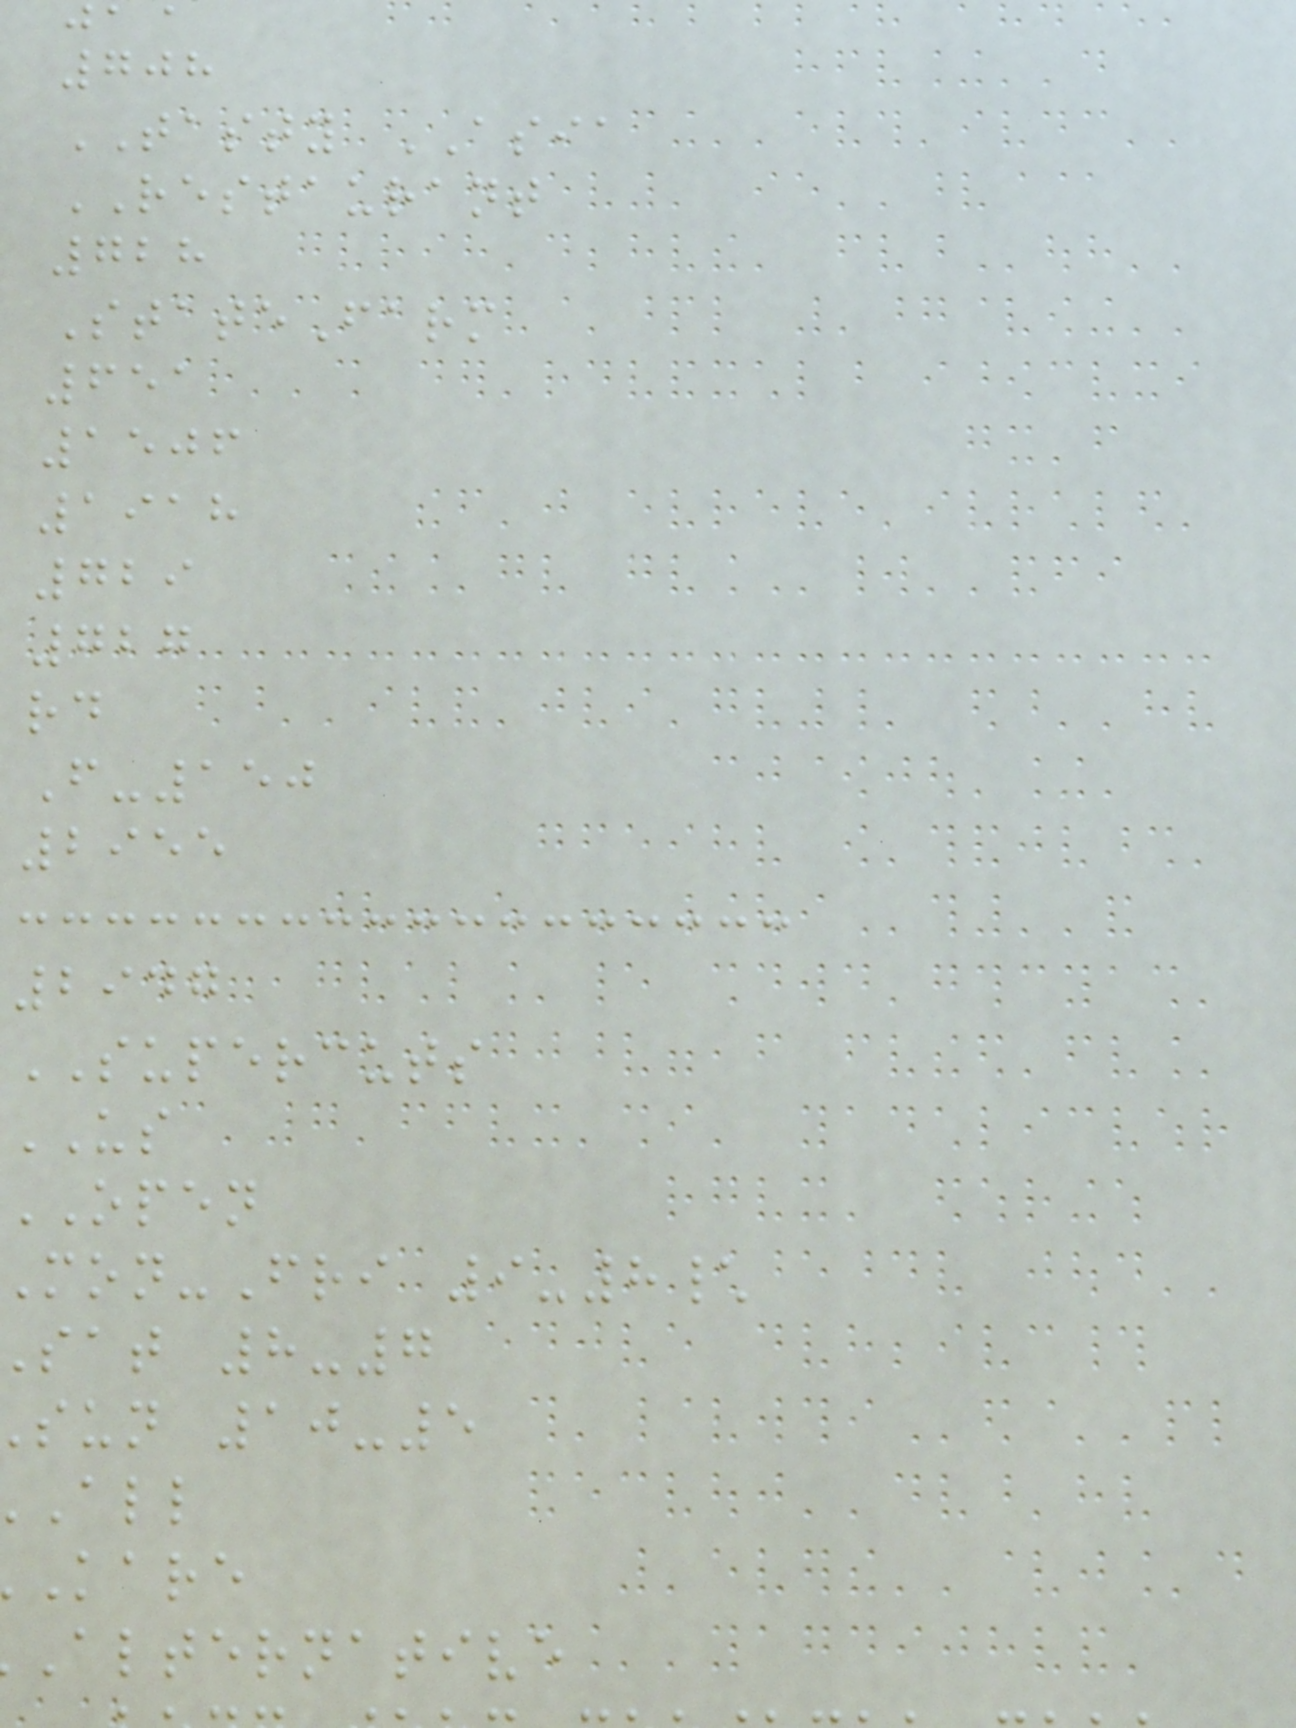708
TASTY ASIA
RESTAURANT
728
StateFarm
651
1506
1918
729
727
rd
F-150
2955
2947
SUPERCUTS
US
OPEN
on-Fri 9-8\
sat 8-7
sun 10-5
kare
alternative
